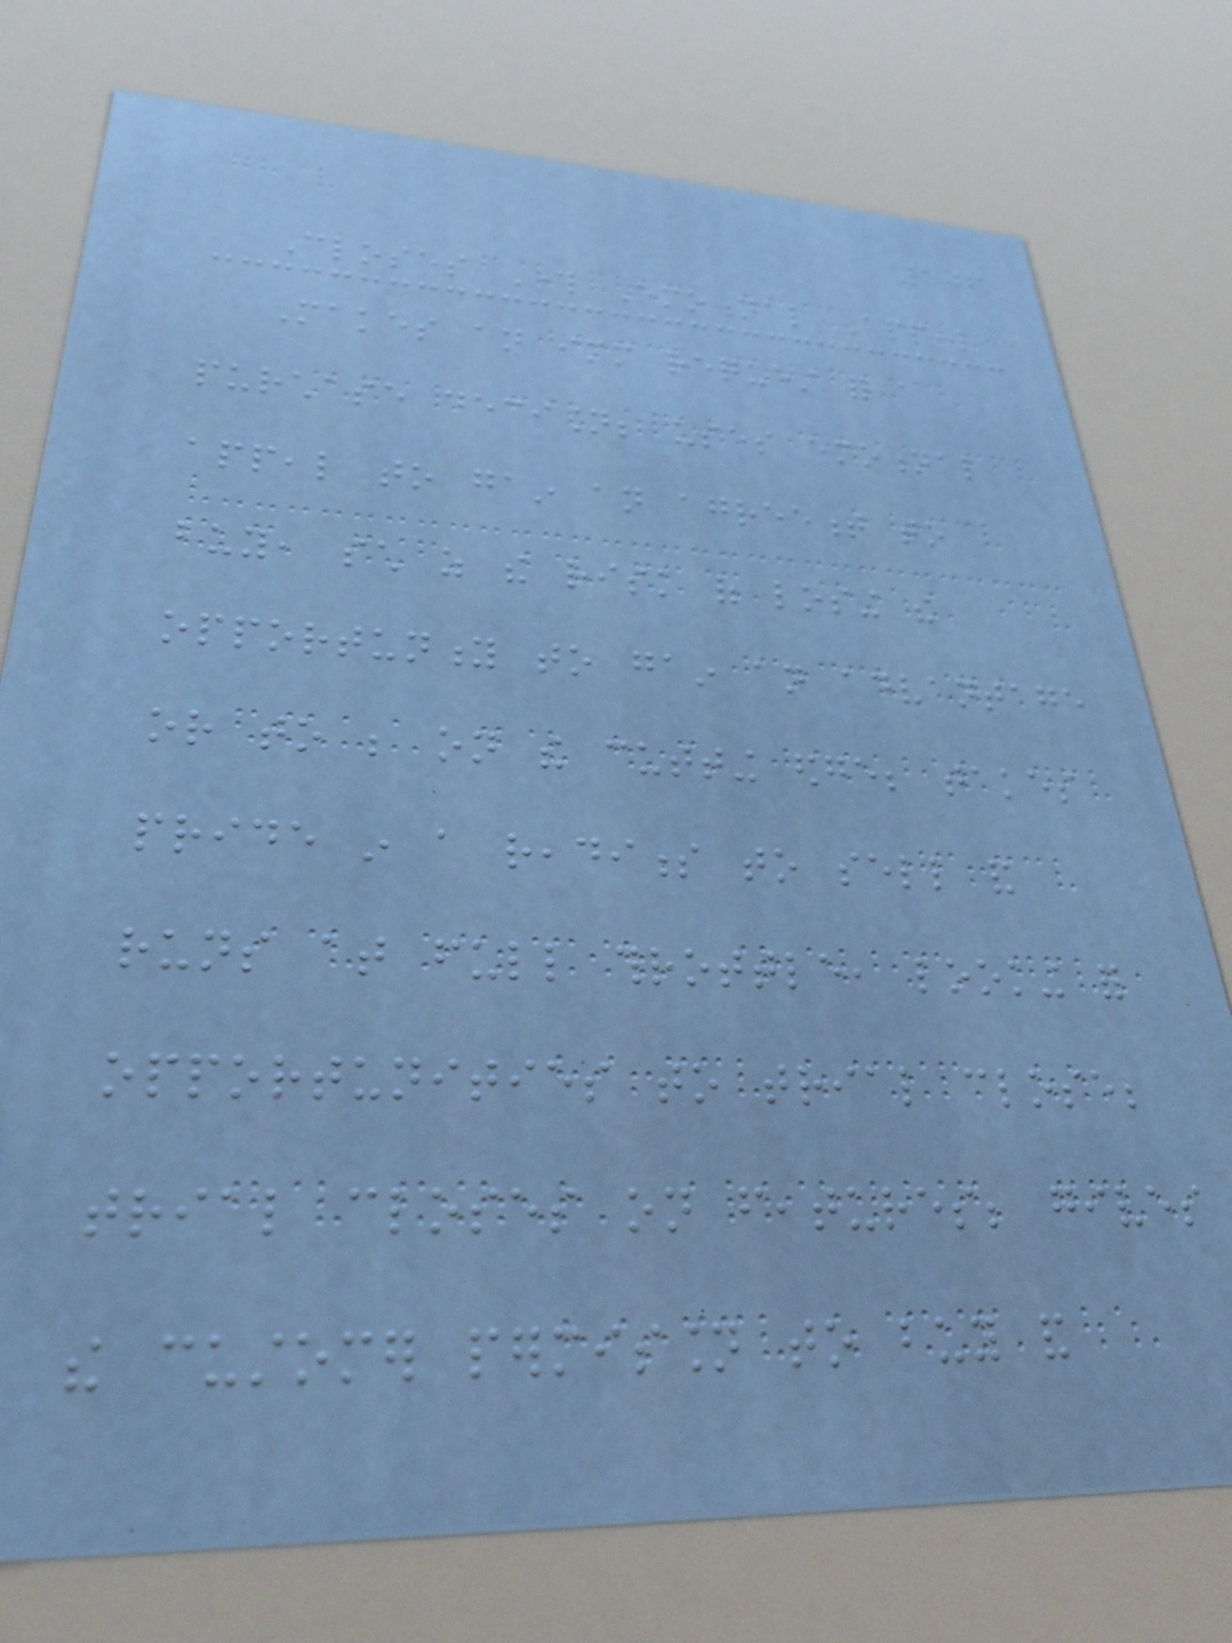106
Closes Through Emotional Appeal
Makes an immediate request for a
purchase decision; uses emotional
appeal to gain an agreement to
buy, such as the risk of losing the
opportunity to gain an advantage
or to be on the cutting edge; takes
pride in a readiness to sell and
runs at full throttle, looking for
opportunities to trial close;
trial closes on features; gives
the customer permission to buy and
